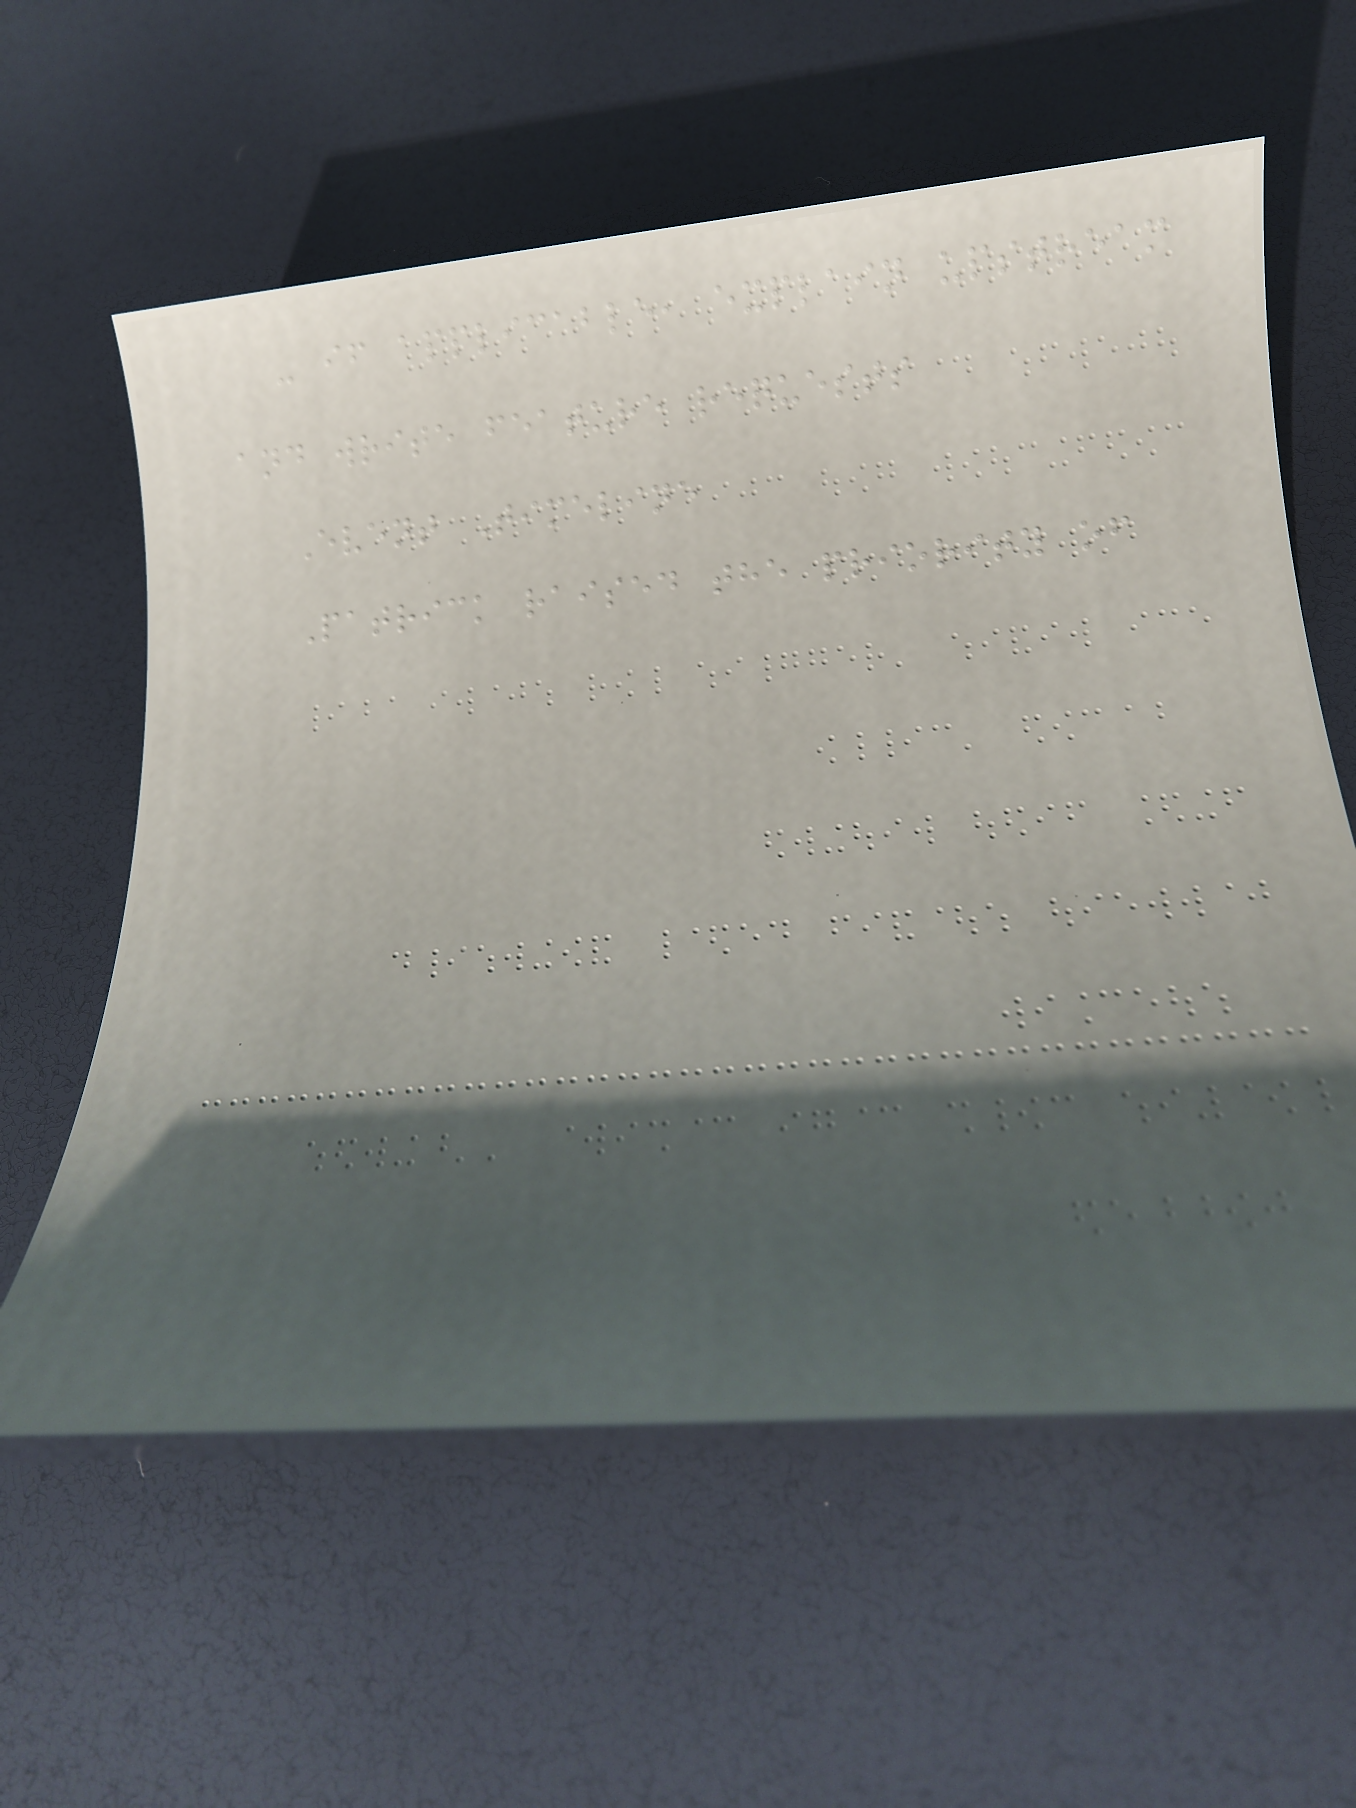- if applicable, explain upstream
and write feature requests
Event Timeline
Patrick raised the priority of
